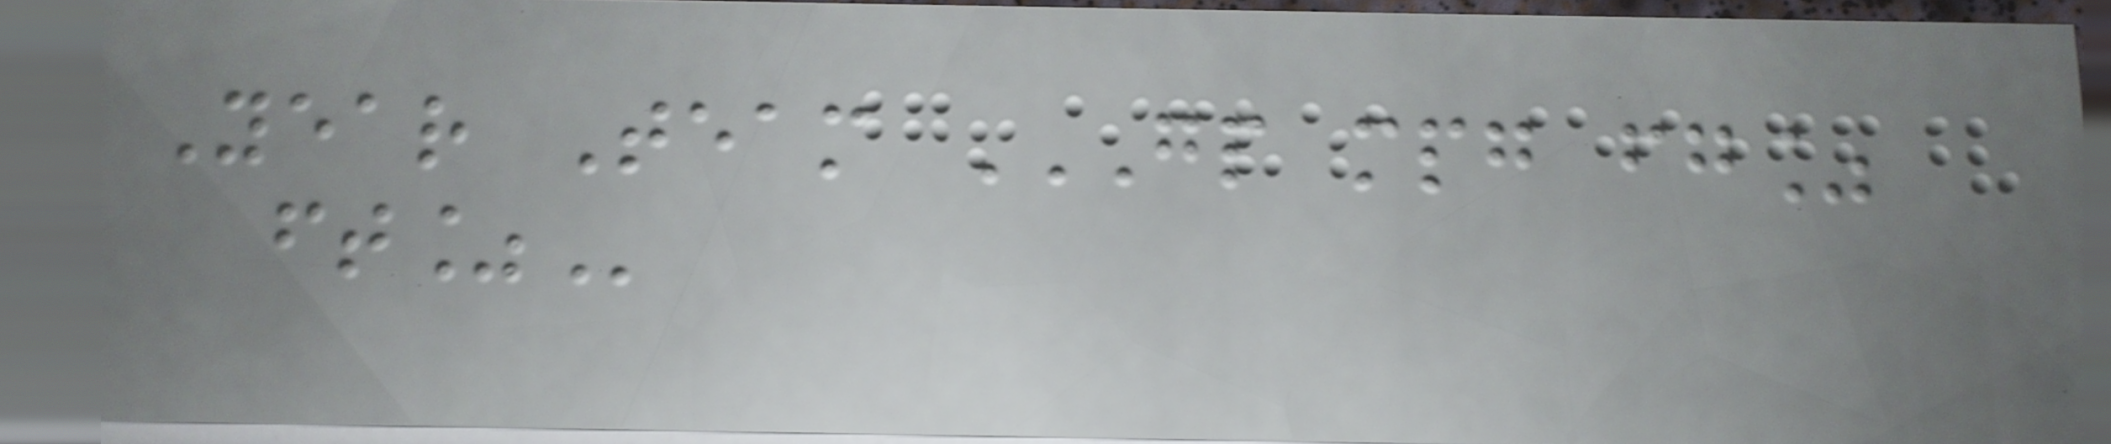Year Team GP MPG FG%
FT%
